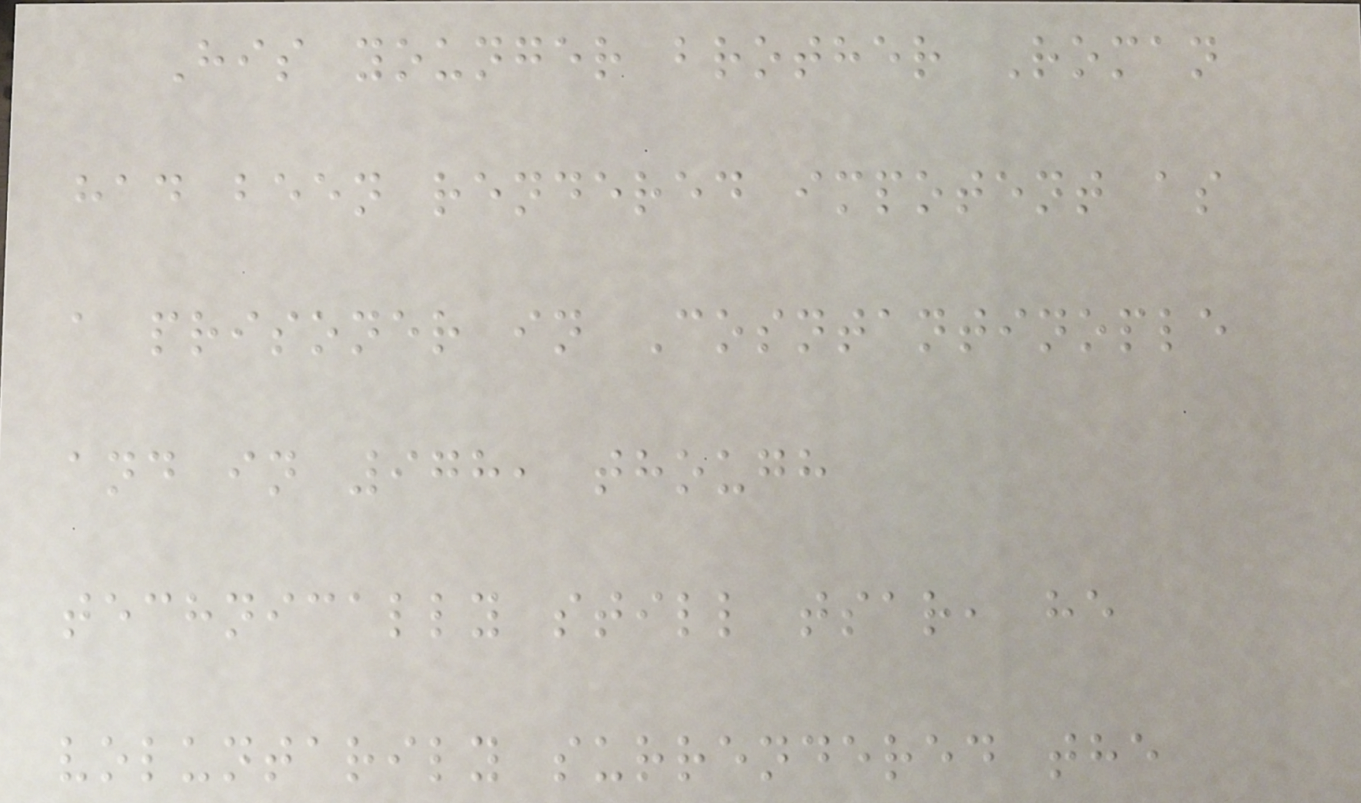His younger brother Roman
had been rendered impotent as
a prisoner in Cosntantinople
and in 978, though
technically still tsar, he
voluntarily surrendered the
